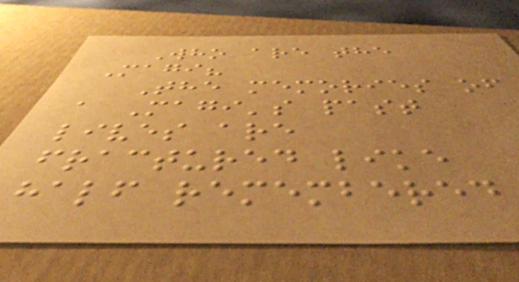Who are the
Magi?
The memories of
a Magi's past
lives are
fractured like
half remembered
